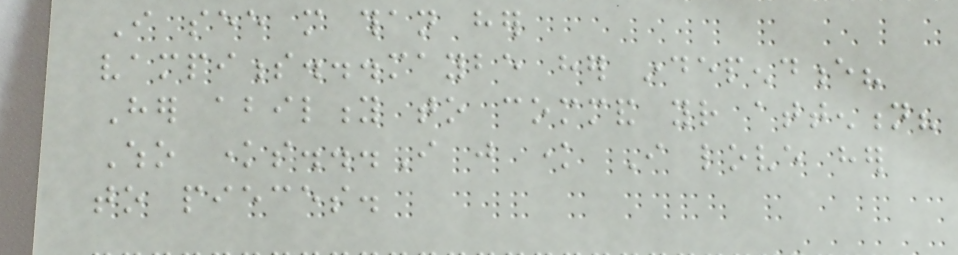I see more than her
vampiness...maybe her independence?
Her ability to command your attention?
Who knows...I just know I love her
to pieces.
